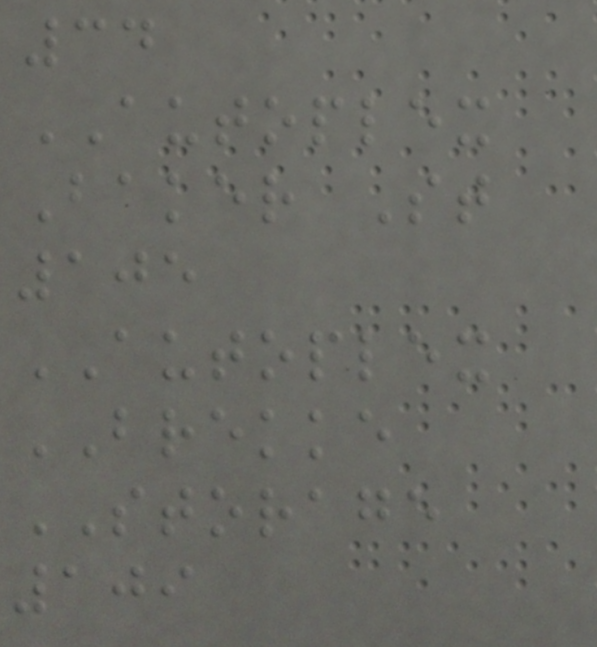34
AUTOPLEX
Baker St
105
AUTOPLEX
BREKKE
STORAGE
109
